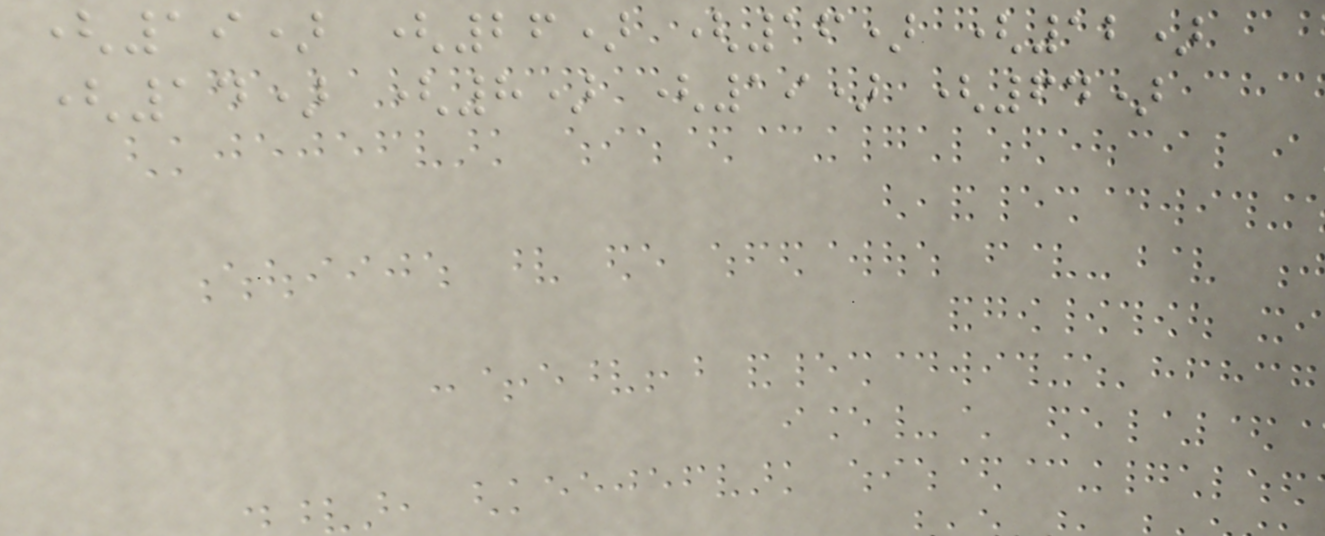(19) (26) (16) (12)
(14) (8) (19) (64)
